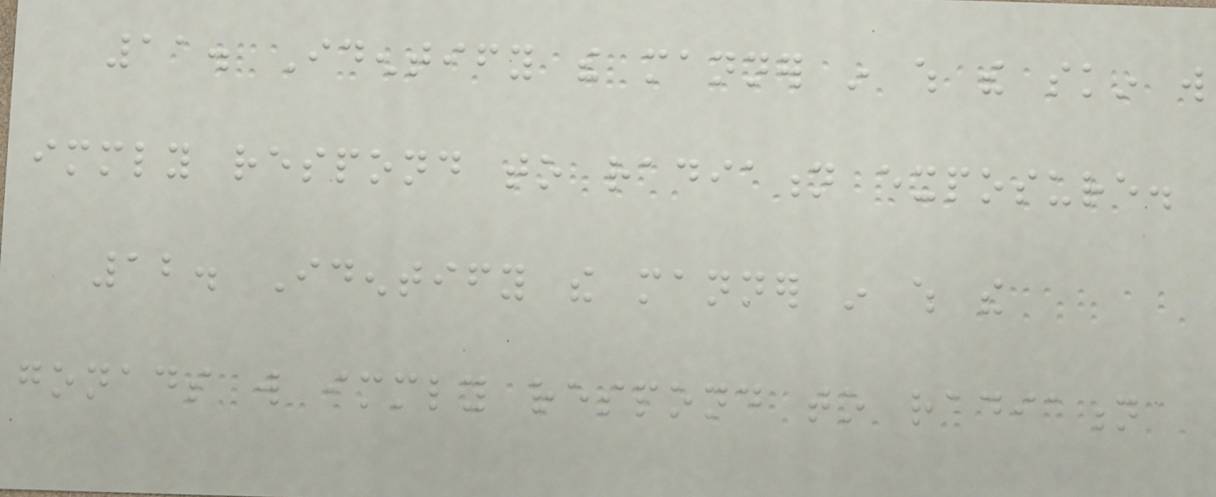11. Identify the manner in which the skin will
immediately respond to radiation exposure.
12. Identify the manner in which the
gonads will immediately respond to radiation
